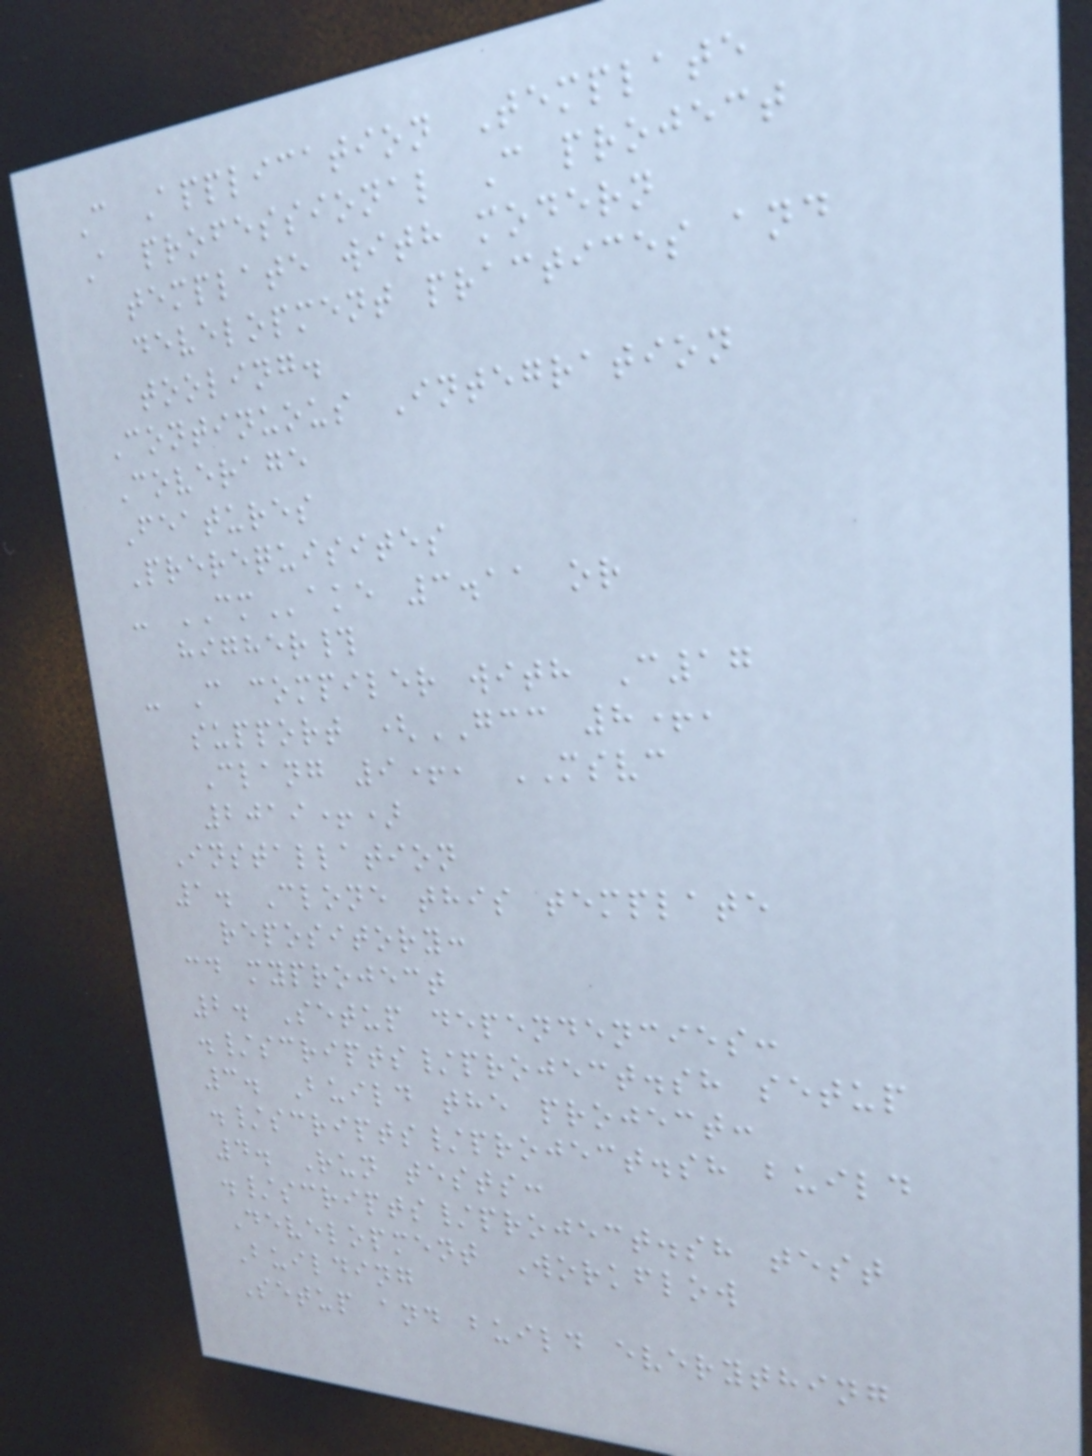C Application Template
A professional C project
template with modern
development practices and
tooling.
Continuous Integration
Coverage
Features
Prerequisites
- CMake 3.11 or
higher#
- C compiler with C17
support (GCC 8+,
Clang 9+, MSVC
2019+)
Installation
1. Clone this template
repository:
cd myproject
2. Setup dependencies:
./scripts/project.sh setup
3. Build the project:
./scripts/project.sh build
4. Run tests:
./scripts/project.sh test
Development Workflow
Building
Setup and build everything
